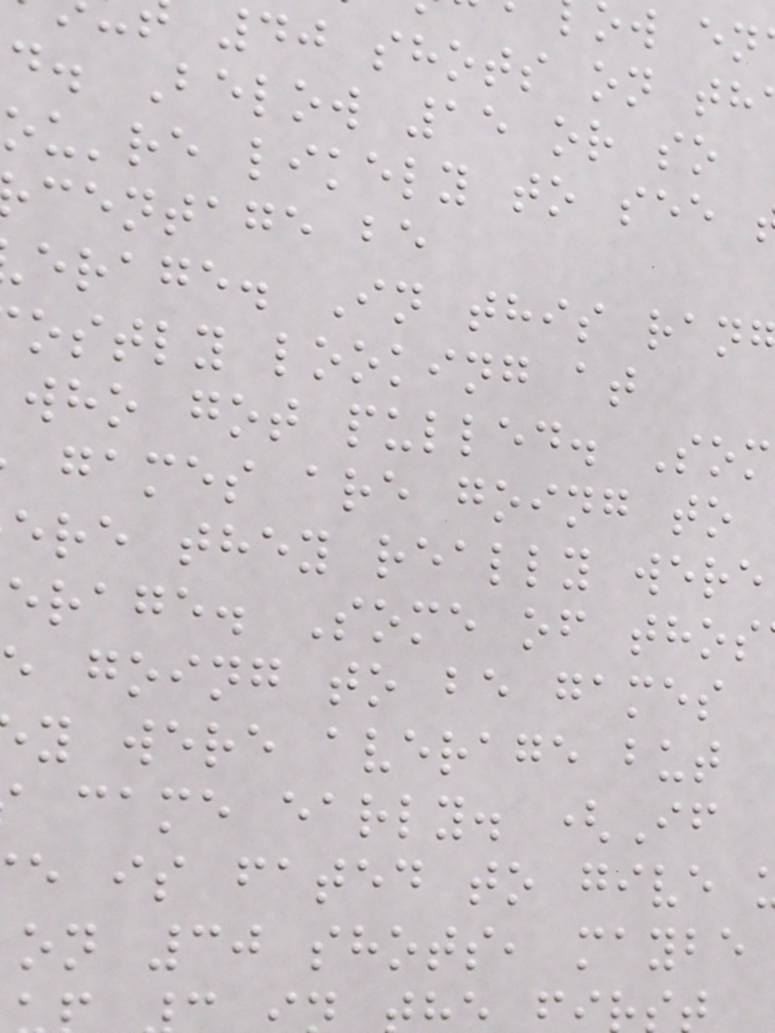40 shots on th
d. Below 15 or so
ou're likely to see
centage be
erage. In this ran
ostly looking at
who got pulled. Som
games are going to
ere they really were
erage. Some of thos
going to be games
y were average but
came early. (If
e is fated to give
on 30 shots, maybe
